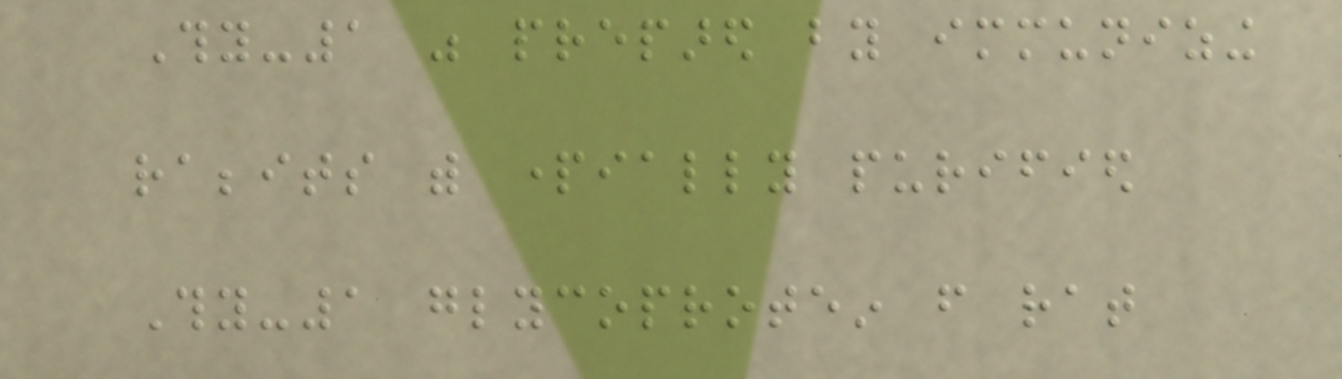Thy-1 was prepared by immunizing
rabbits with partially purified
Thy-1 glycoprotein from rat
